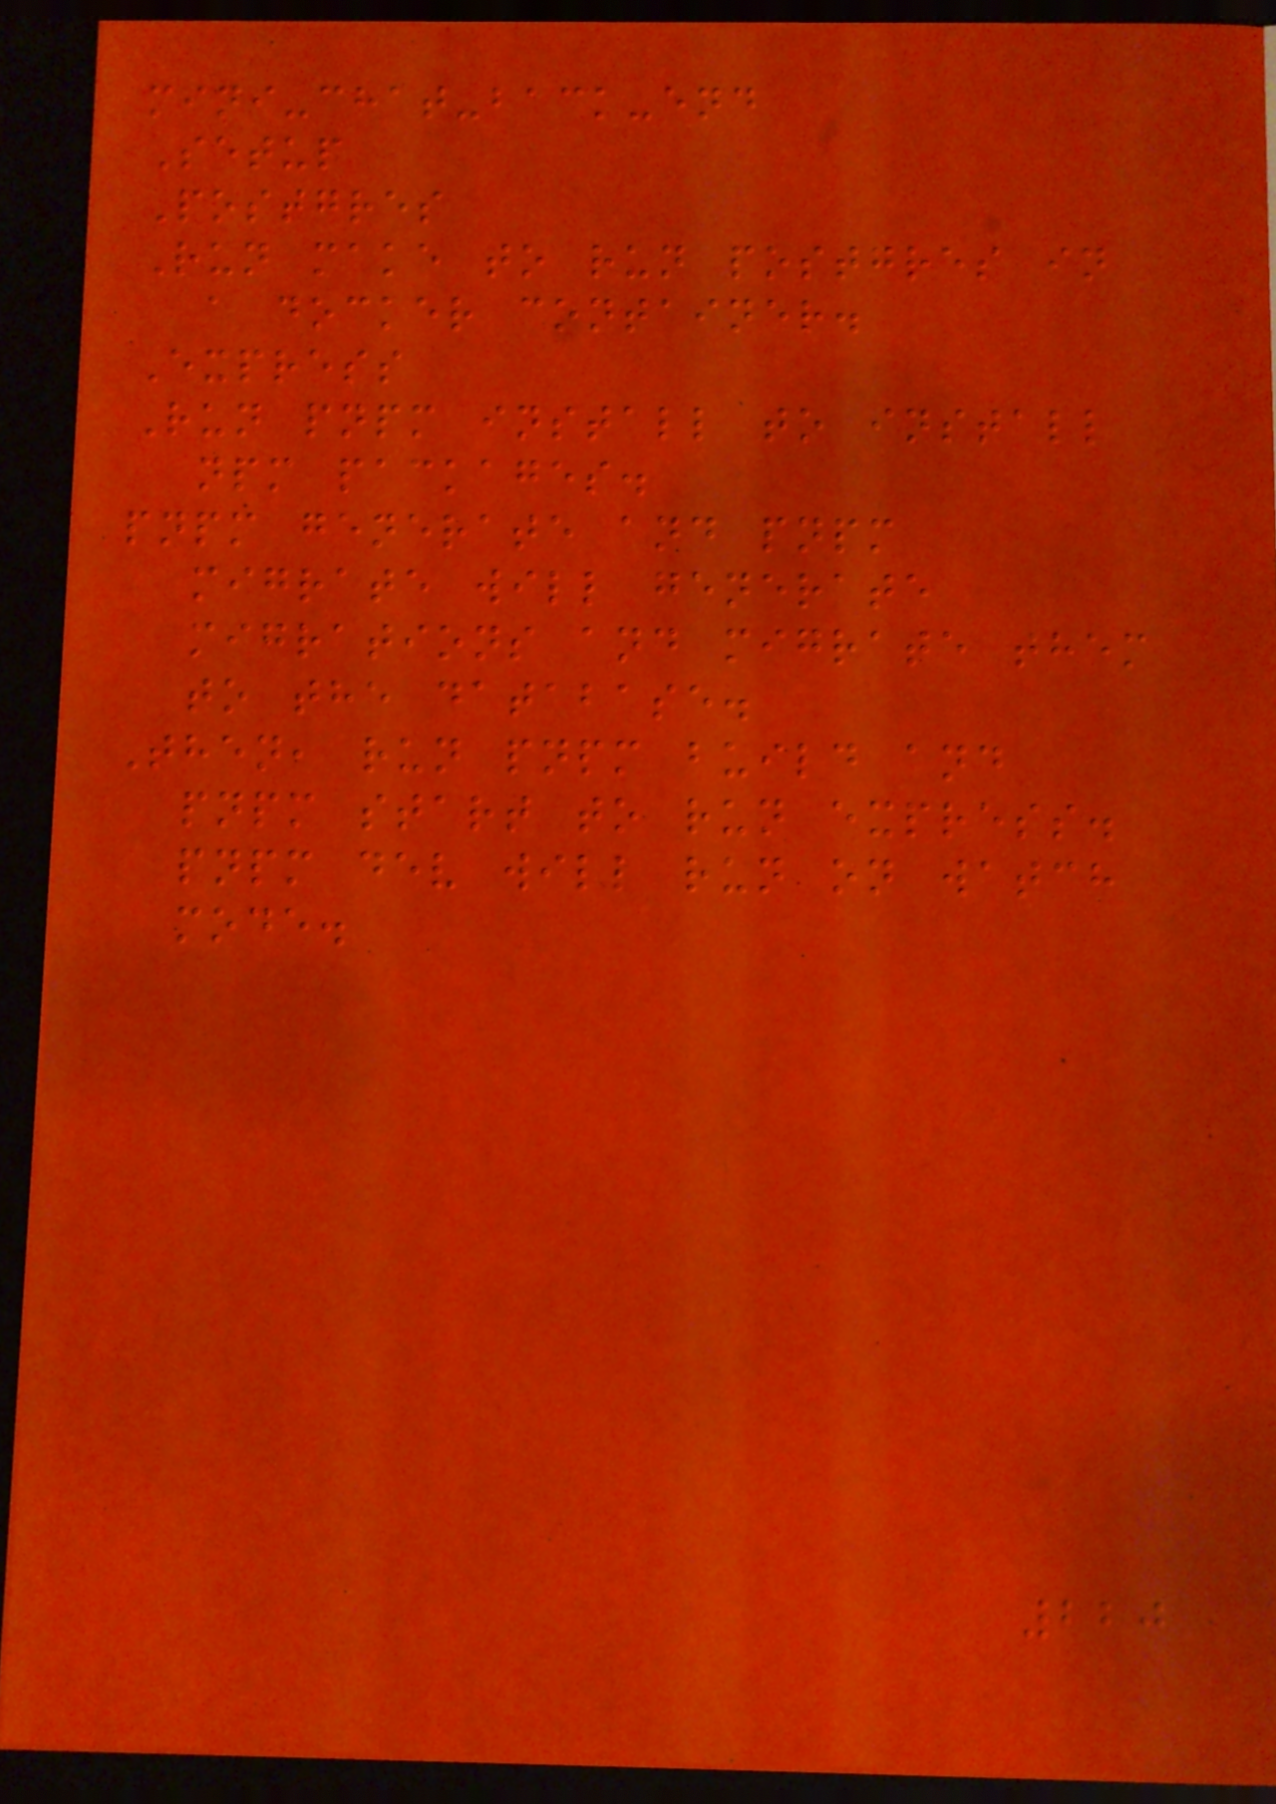mini-chat-back-end
Setup
Postgres
Run make to run postgres in
a docker container.
Express
Run pnpm install to install
npm packages.
pnpm generate and pnpm
migrate will generate
migrations and migrate them
to the database.
Then, run pnpm build and
pnpm start to run express.
pnpm dev will run on watch
mode.
220
